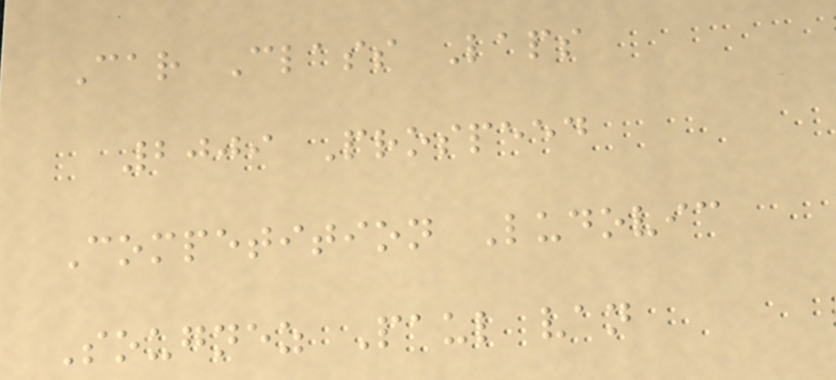Car Class Laps
2009 Prospeed
Competition Ludovic
Sougnez Paul van
